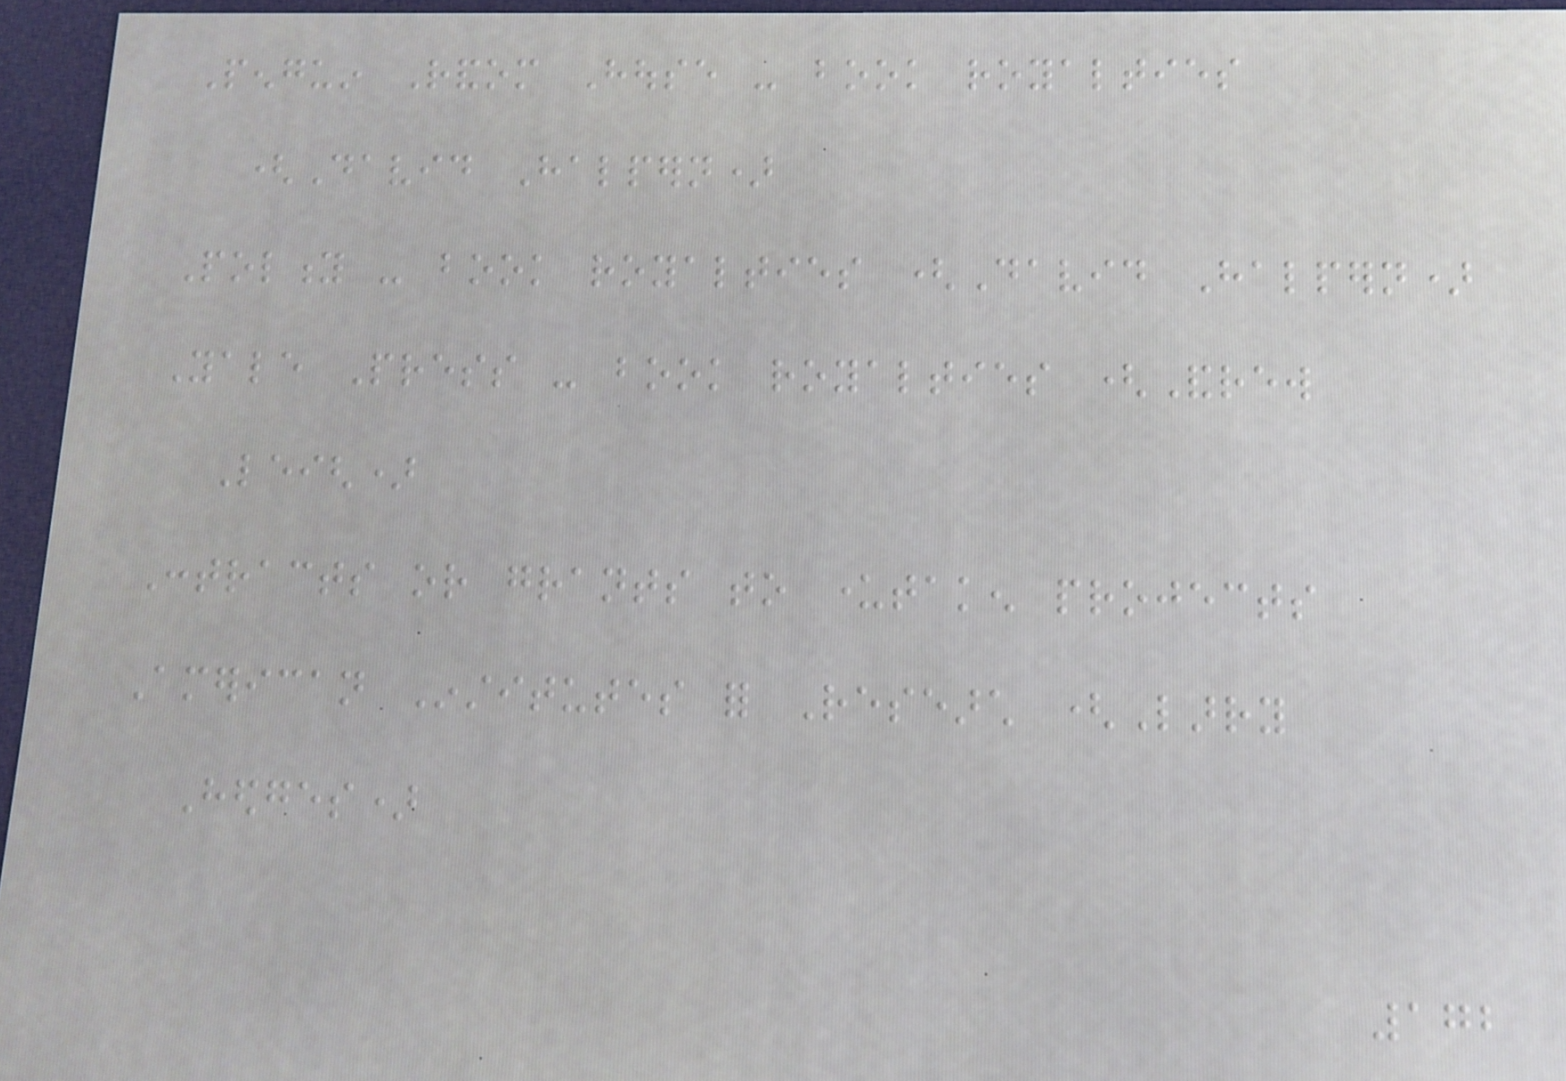Penguin Random House - book royalties
(David Halpern)
Polity - book royalties (David Halpern)
Yale Press - book royalties (Andrew
Leigh)
Contracts or grants to undertaken projects
American Institutes for Research (Larry
Hedges)
172
